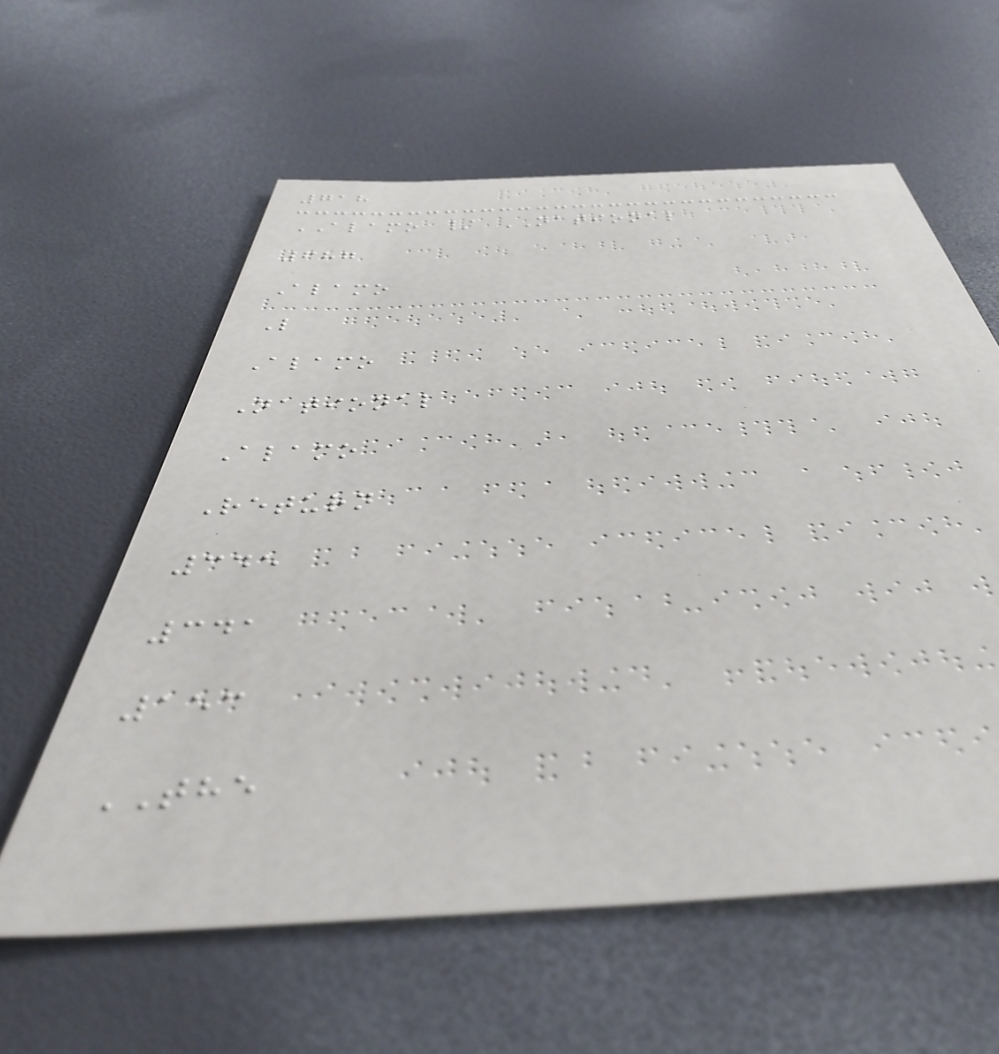718
ALAMO / NATIONAL
687
Alamo
L
Alamo
National
Alamo
Return
345
341
153
THE
